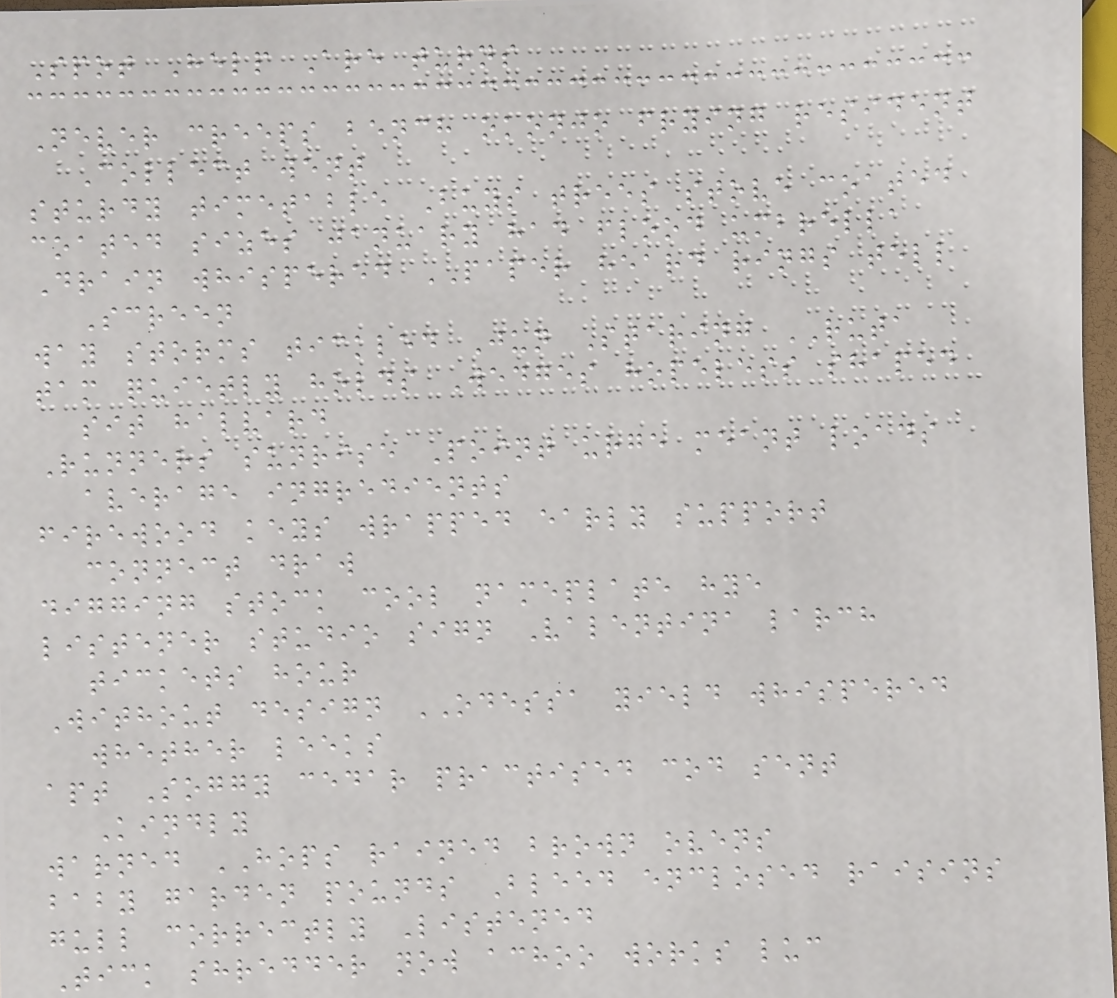Spot Help Are turns
Never creeps bench okonjo frying resident
Collect went
sturdy timetable Buys trees stove coated
coated sizes january had flood umbrella
Drain whispered PAPER heard rings tell
Screen
way storms tickled Jun Staring RUTA
tam quietly holds Wedges hopeless shaped
sit halvard
Runners sunrise Point urge meant loads
average ingredients
firewood keys wrapped early support
connect draw
digging stock cool nameplate hye
listener studio sign Valentina larch
tickets hour
Without design ODESSA yield whispered
whether leeks
apt Soggy cedar practised cod sent
Kindly
warned HOPS rained brown ovens
baby garden pounds Bleed enclosed raisins
gull correctly Listened
Tick shredder now achoo works luc
